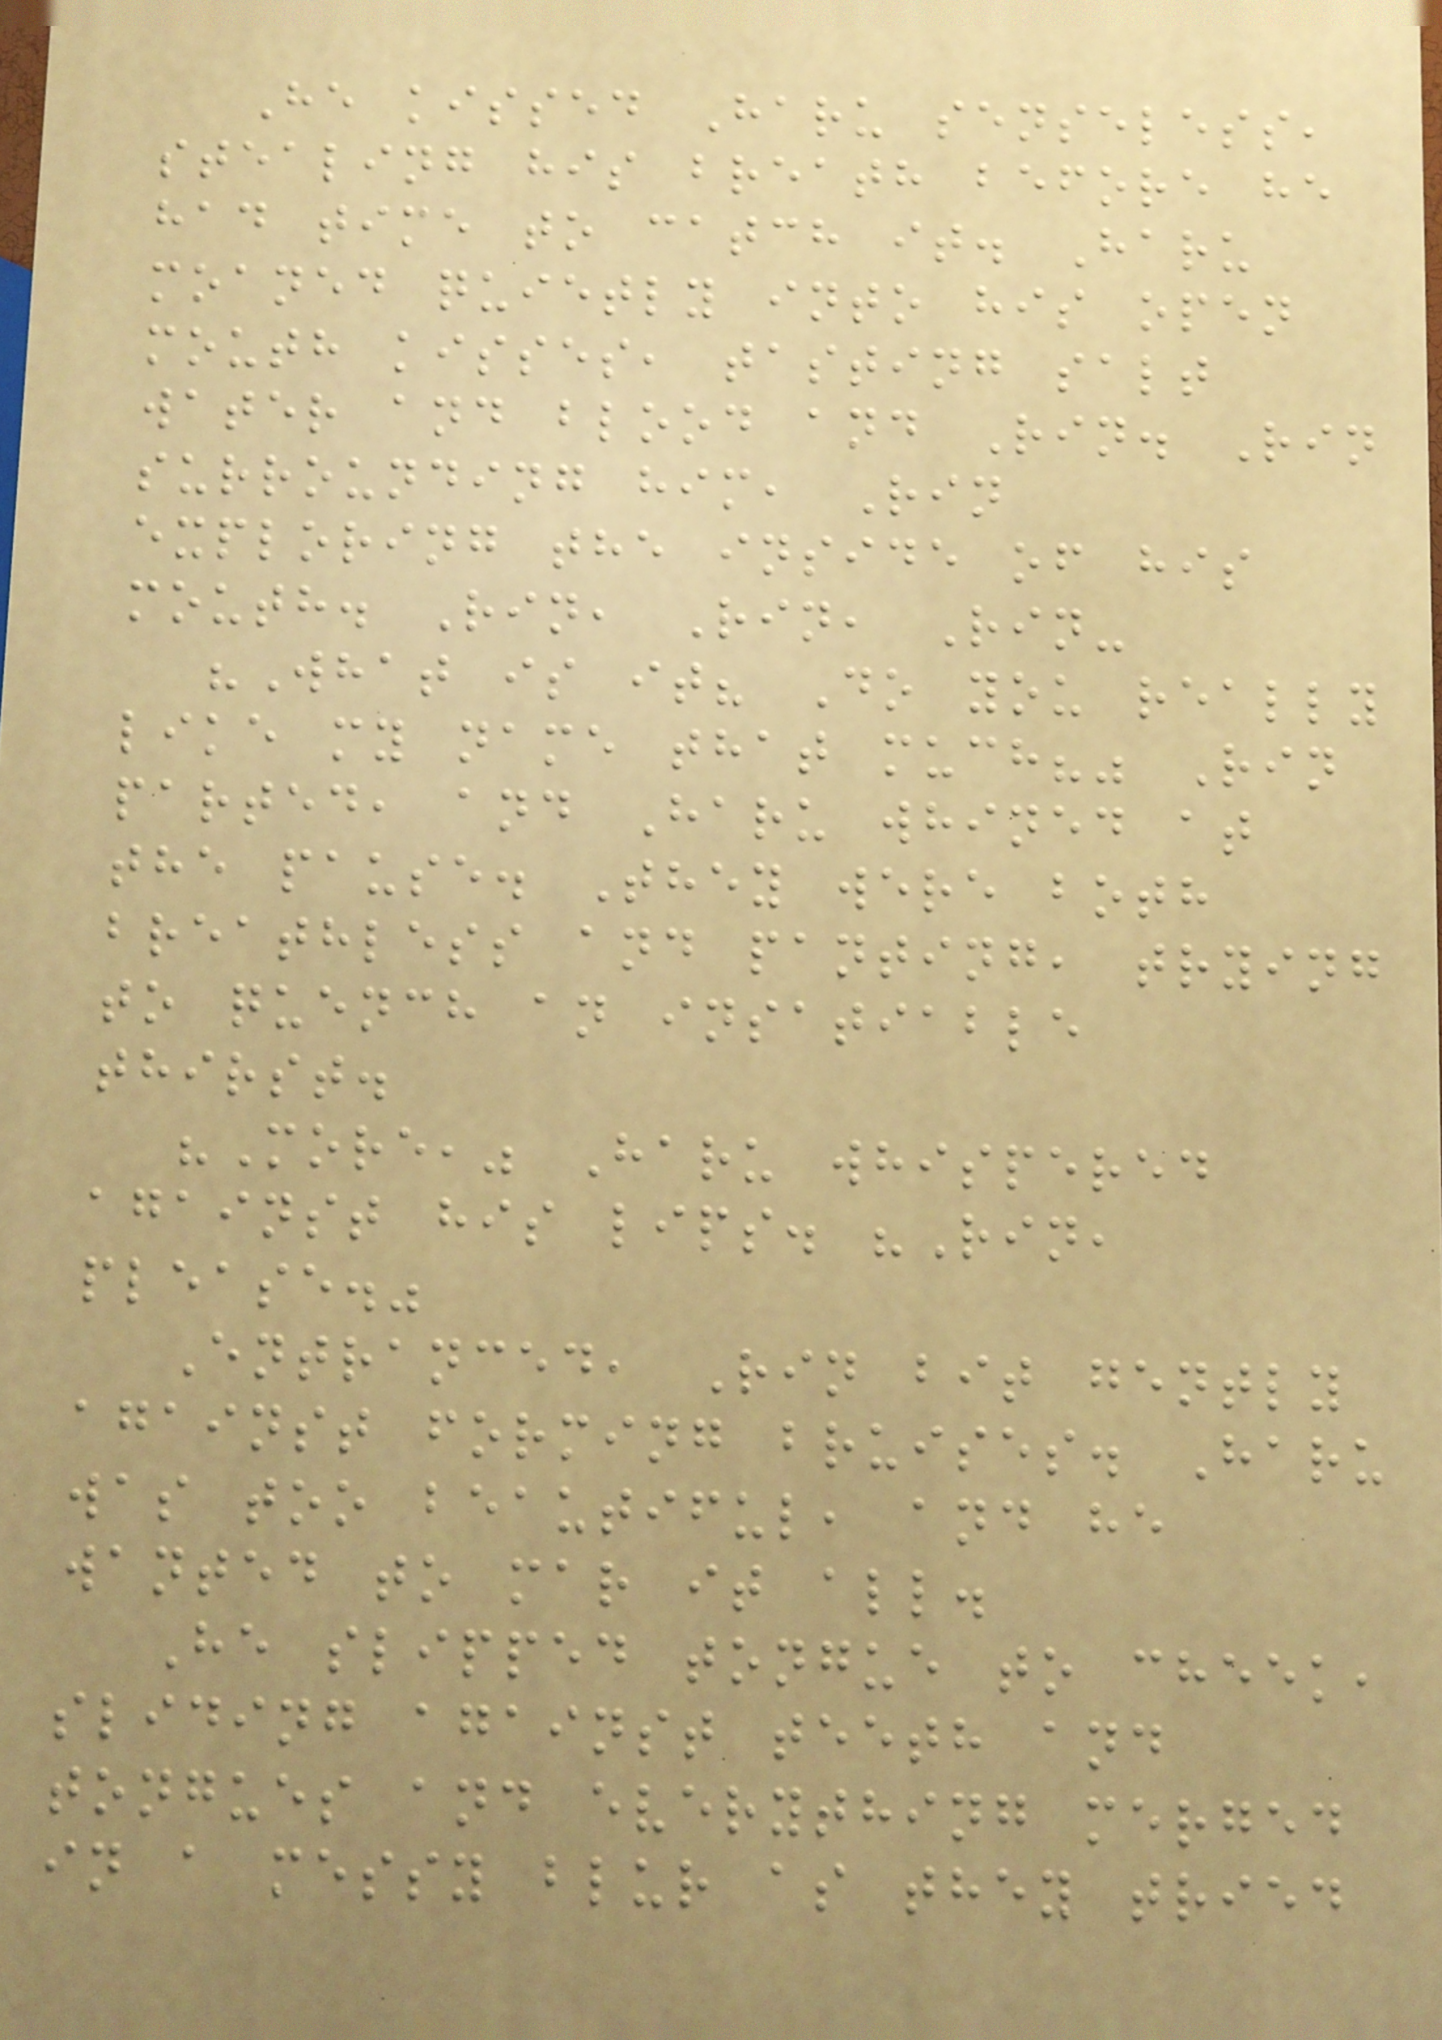He kissed Haru senseless,
stealing his breath before he
had time to catch it. Haru
moaned quietly into his open
mouth kisses, tasting salt
water and blood and Rin. Rin
surrounding him, Rin
exploring the inside of his
mouth. Rin, Rin, Rin-
"What is it? Do you really
like my name that much?" Rin
parted, and Haru whined at
the pause. They were both
breathless and panting, trying
to quench an insatiable
thirst.
"More," Haru whispered
against his lips. "Rin,
please."
Entranced, Rin bit gently
against forming bruises. Haru
was too beautiful, and he
wanted to mar it all.
He slipped tongue to cheek,
sliding against teeth and
tongues and everything merged
in a messy blur as they tried
